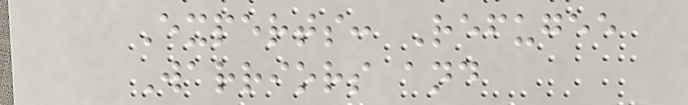Experts: Refugee
Warriors and
